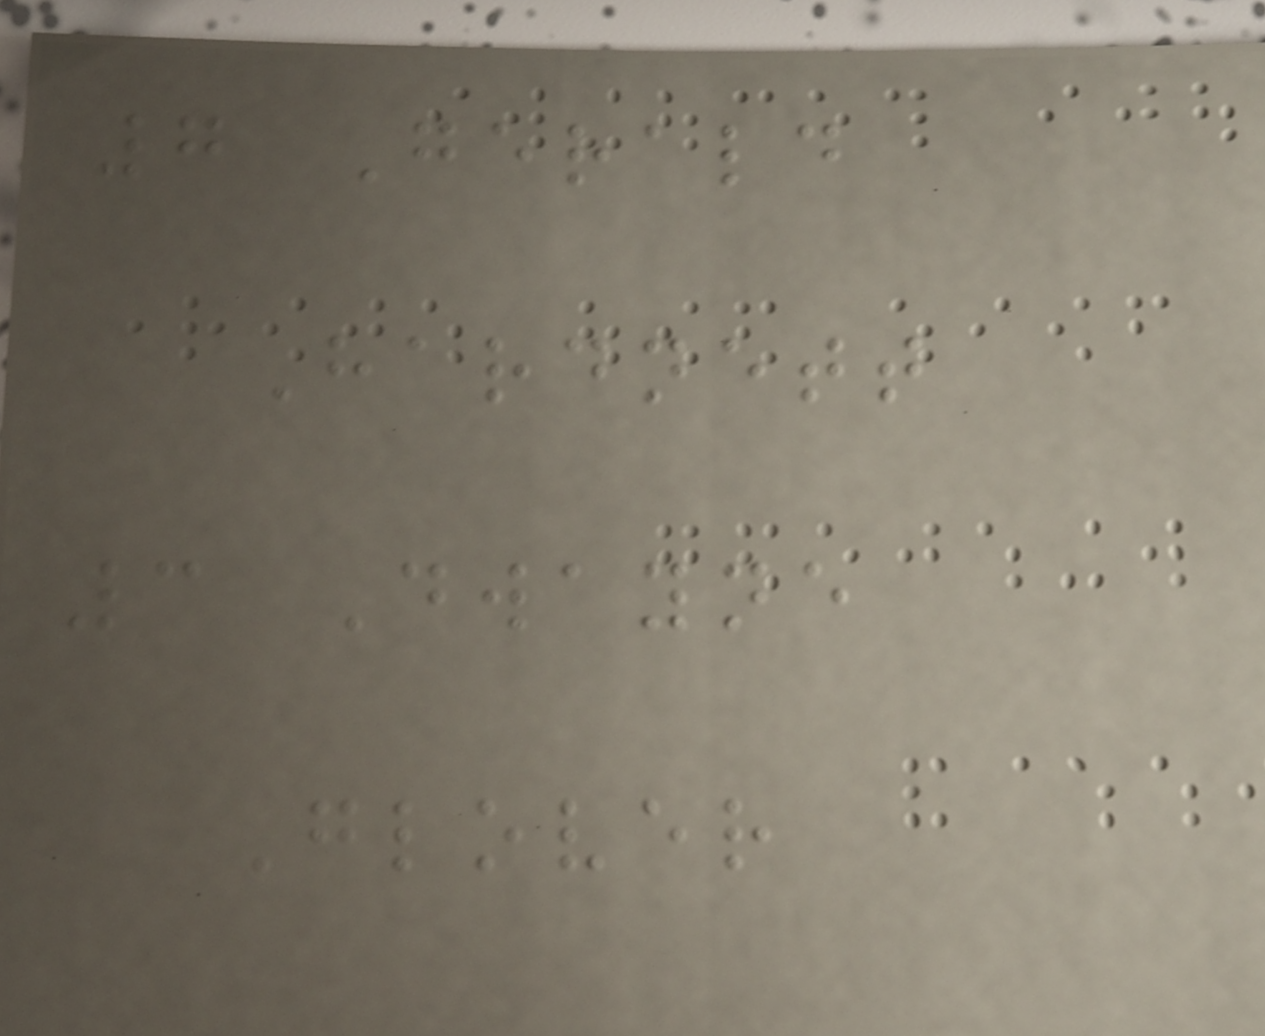7 Gerald
Hardnett
3 Dwayne
Glover
